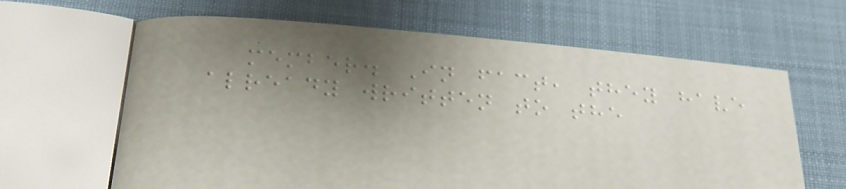member. In fact, they have
already written to the
